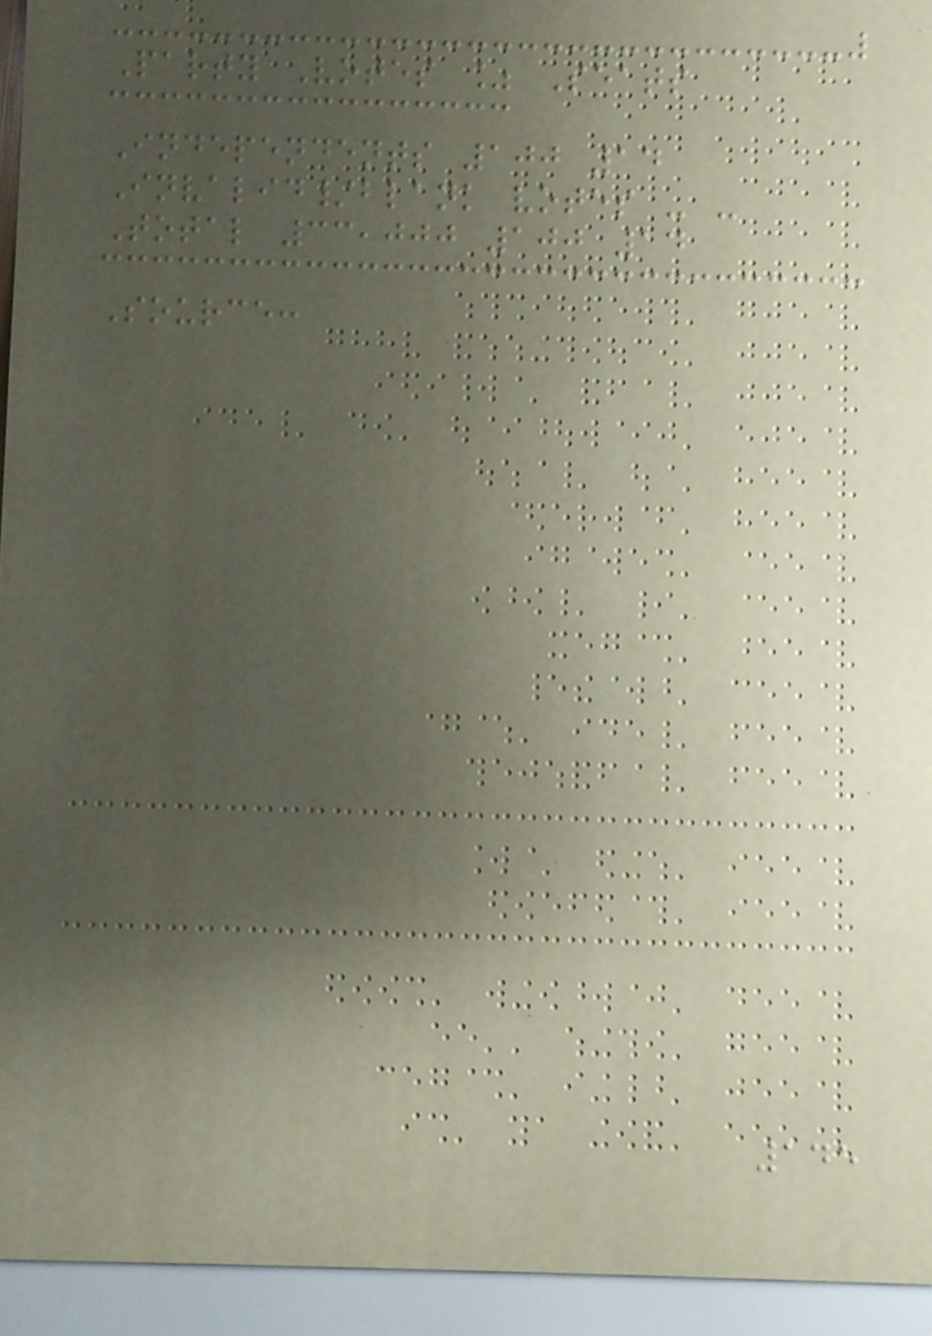Party Votes % Seats
Independents 100 14
Invalid/blank votes - -
Total 33,000 100 14
Source:
145
